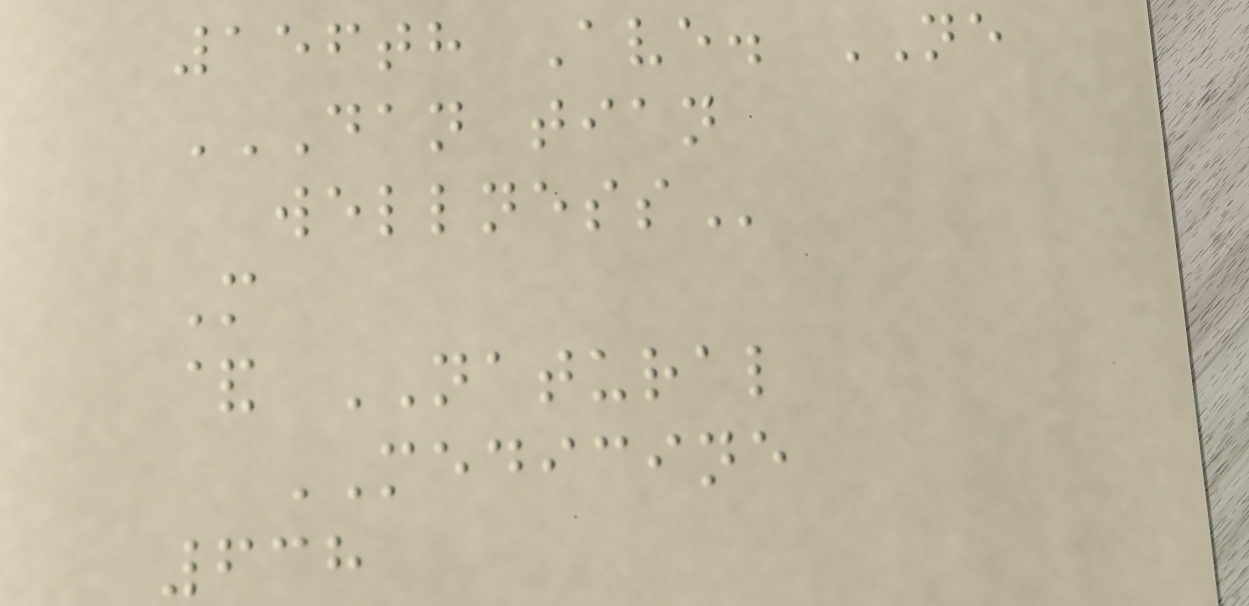156th Ave. NE
DAN TIAN
WELLNESS
M
& NATURAL
MEDICINE
638
